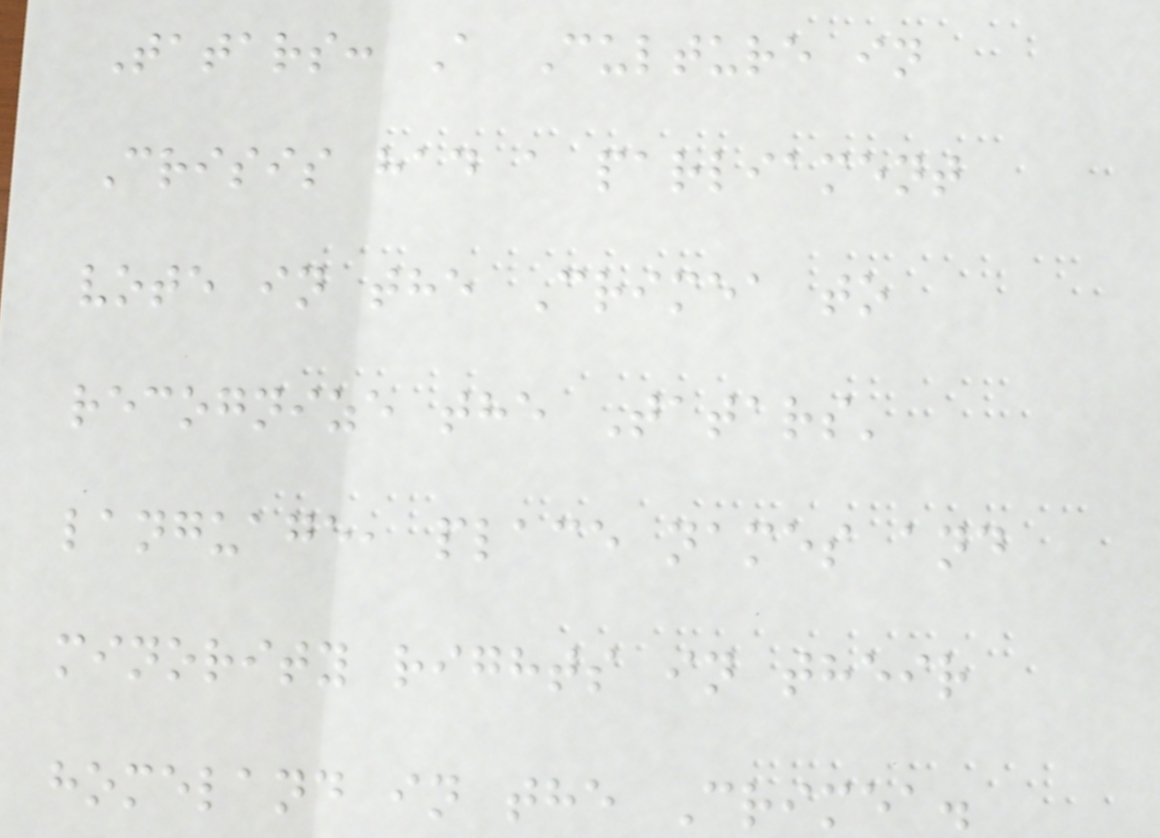Tatars: A Culture in
Crisis had a parliament
vote in the Crimea to
recognize the Tatars'
language, place names and
minority rights in their
homeland in the Crimea.
